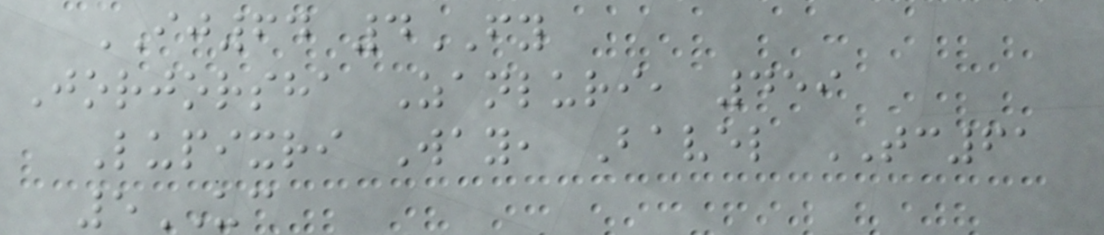IJ64 4FY
Jorjorsha Zanluri, 459
Lupixri Way, Bavel TC61
5UC
